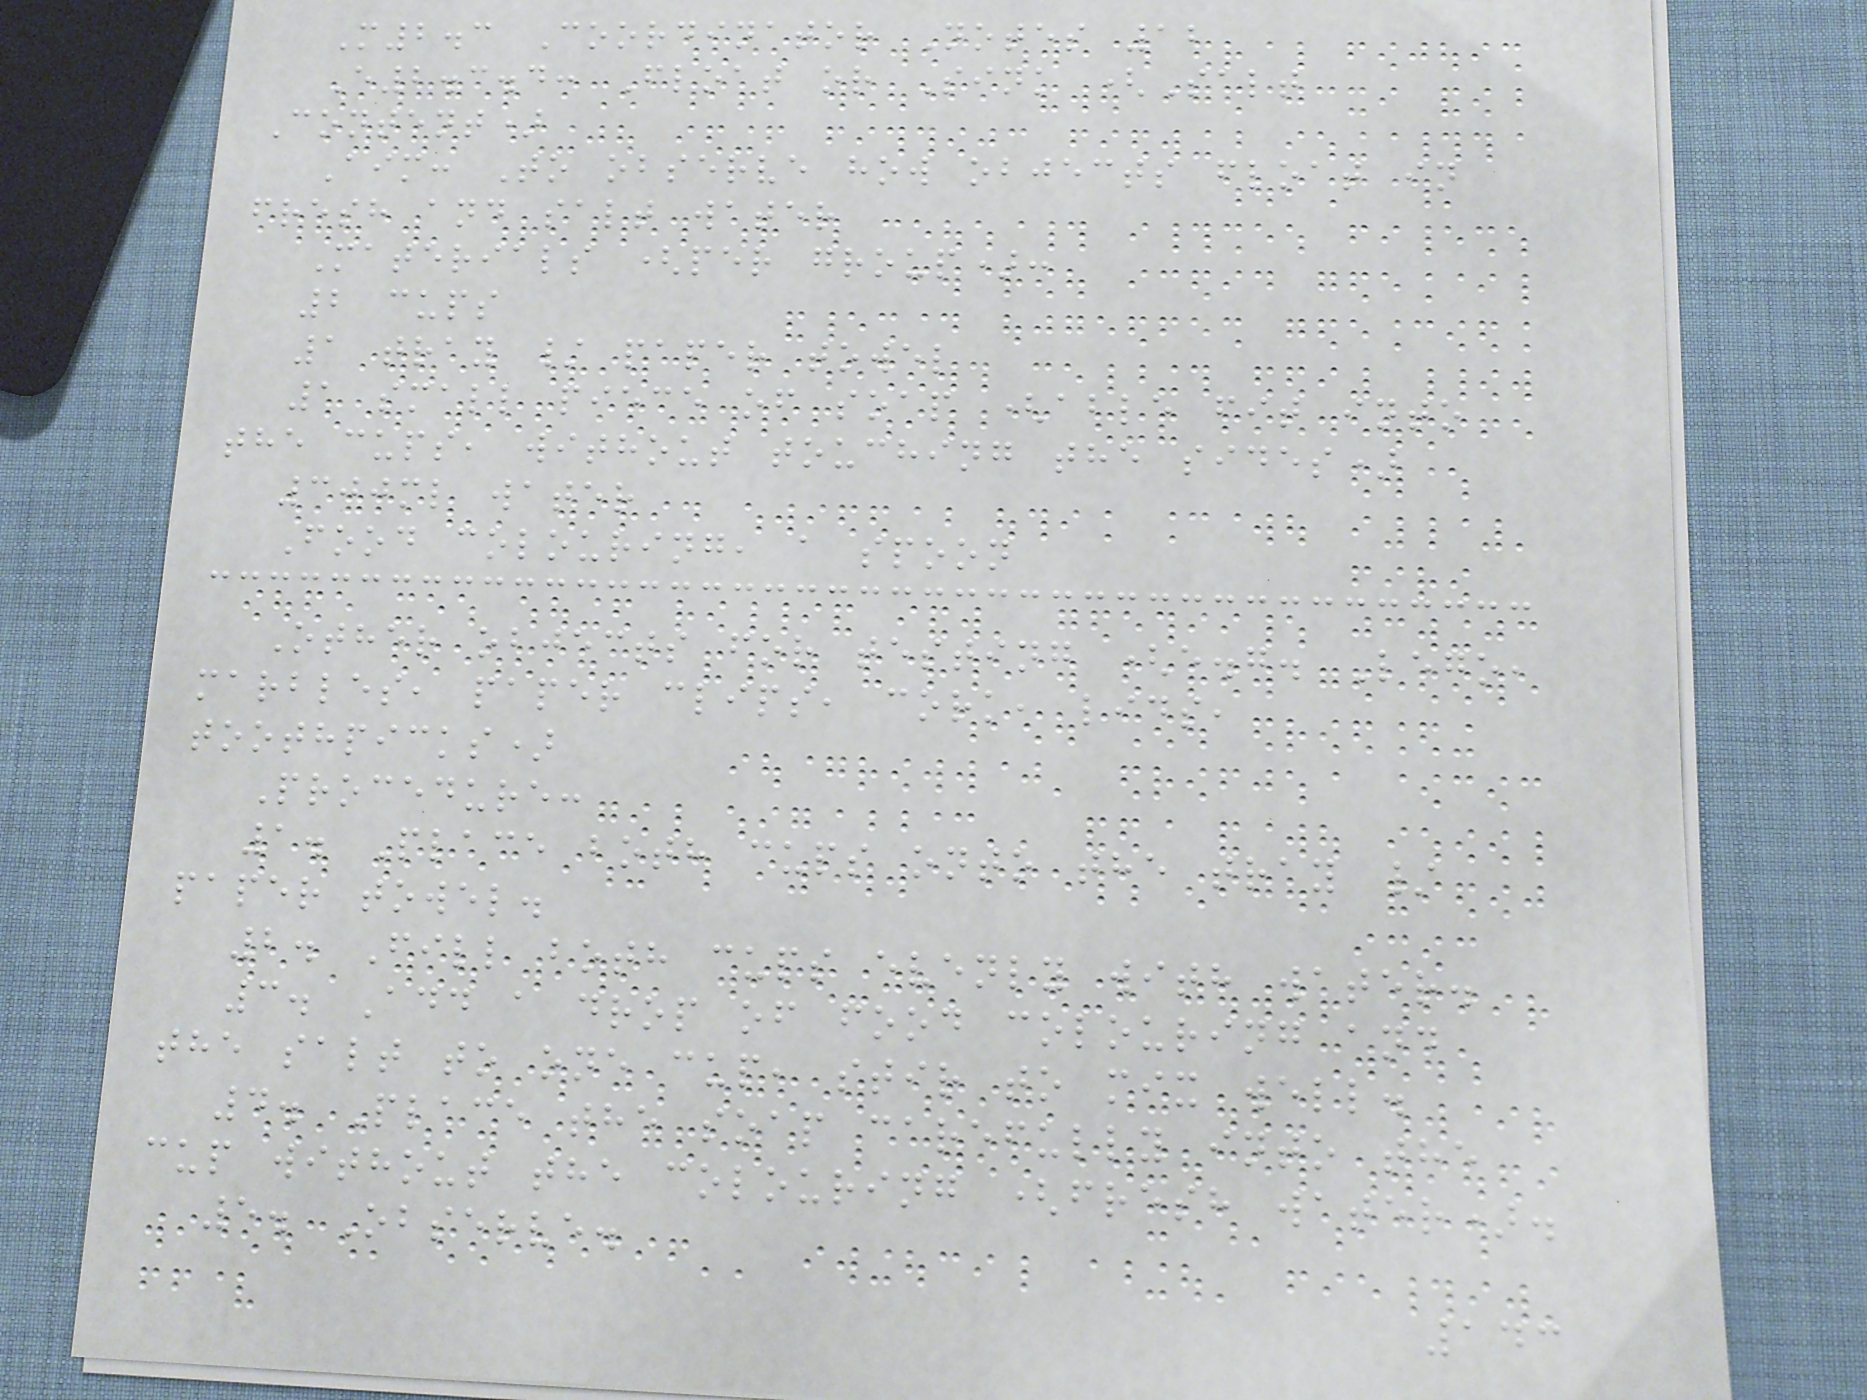M2.3 Coordinator Notes 12
E2.3.4: Float or Sink (Salt
Content)
Aim: To observe how objects float in
fresh and salt water
Materials (per group):
2 cups
1 tray / paper towel
1 small piece of soap (able fit into
the cups, without touching the sides)
300ml water
Food colouring, a spoon
Other objects for testing (e.g. Lego,
marbles, paper clips, cork, lids,
toothpicks)
Procedure:
1. Place both cups onto the tray /
paper towel.
2. Fill both cups evenly with water.
3. Add a drop of food colouring and
the salt to one cup, stir to mix well.
4. Place the soap carefully into the
cup without the colouring (fresh water).
5. Observe.
143
